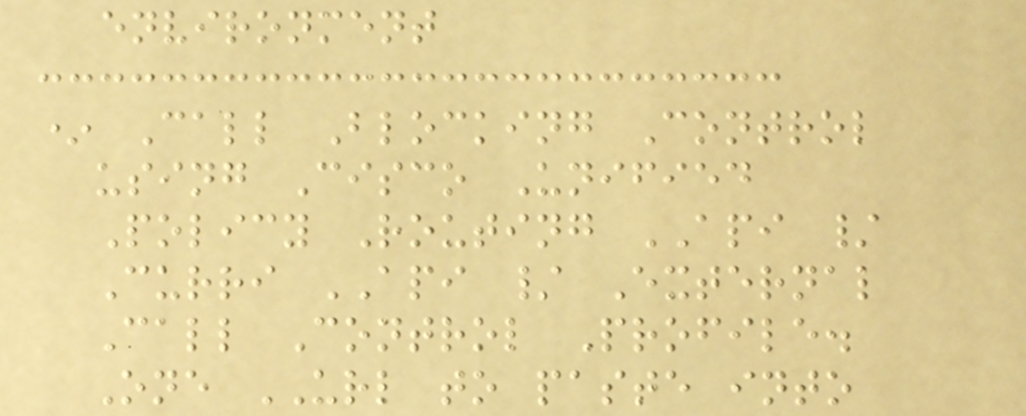environment
* Call Blocking Control
using Cisco Unified
Policy Routing API /
Curri API / External
Call Control Profile.
One URL to paste into
